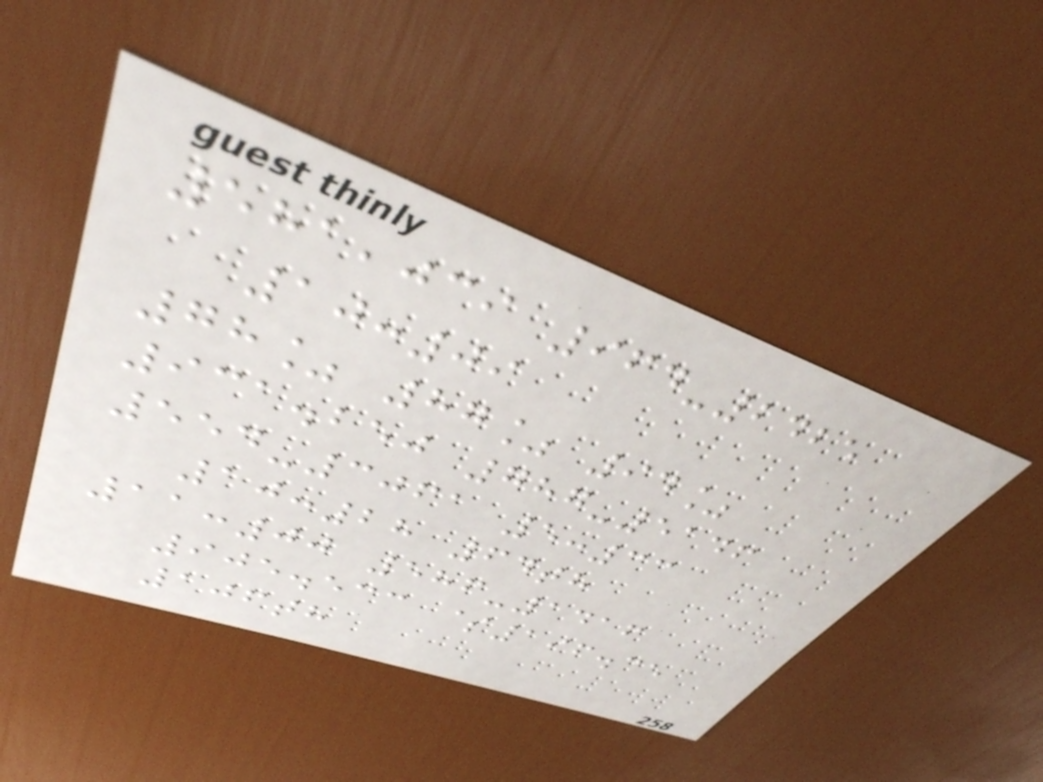581,039 964-2425
10:09
78% 87% 94%
931.250 787-5146
554-3061 5:33
10:28 64th
11:00 586-1416
905.533 $196.35
106th
